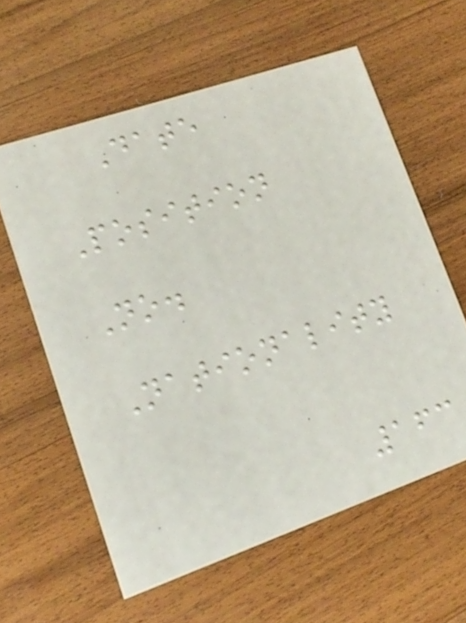Date
Position
No.
Nationality
163
